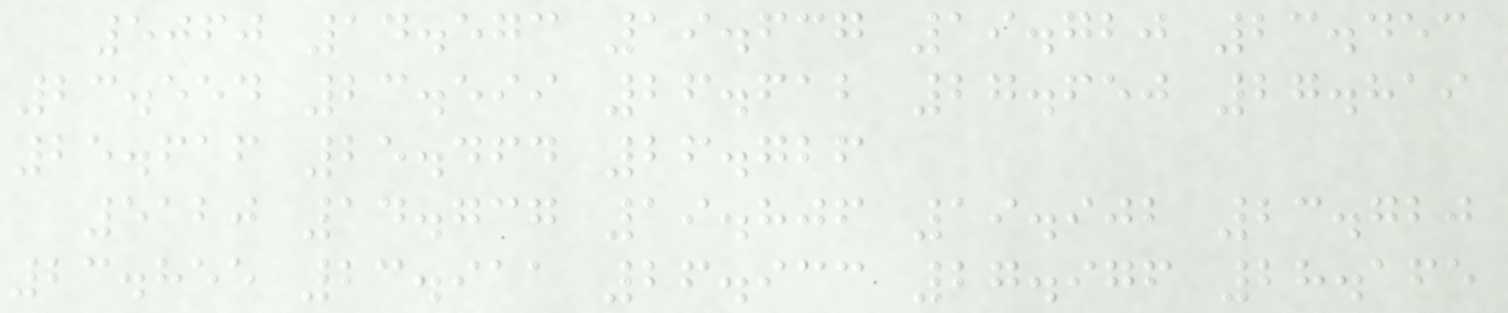5060 14.573 19.637 19.720 23.453
23.554 23.599 26.612 27.650 27.819
25.616 25.464 26.726
5120 14.737 19.806 19.902 23.720
23.855 23.911 26.933 27.976 28.165
